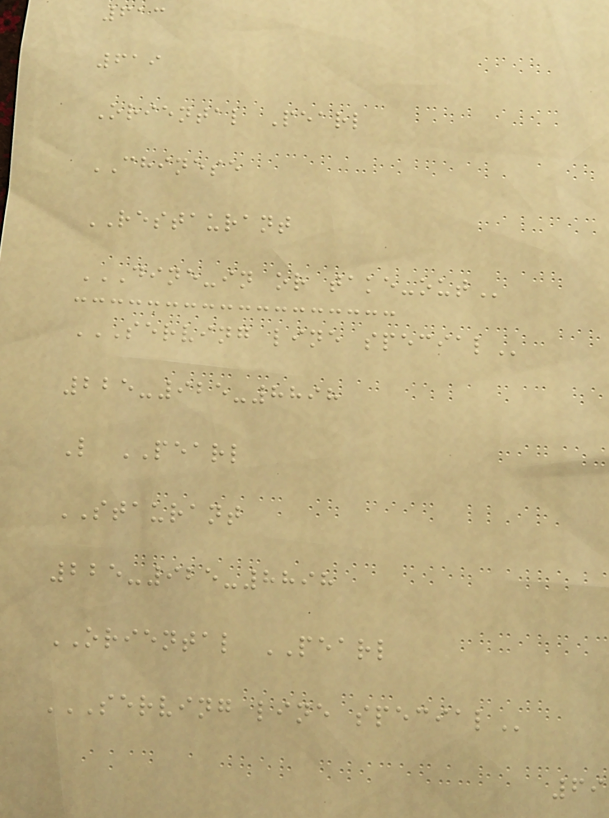613
619
Oriental Pearl
CHINESE
RESTAURANT
DINE-IN OR TAKE-OUT
SERVING LINE SPECIAL
225-925-8898
L PEARL
STAURANT
225-925-8898
ORIENTAL PEARL
SERVING LINE SPECIAL
69
